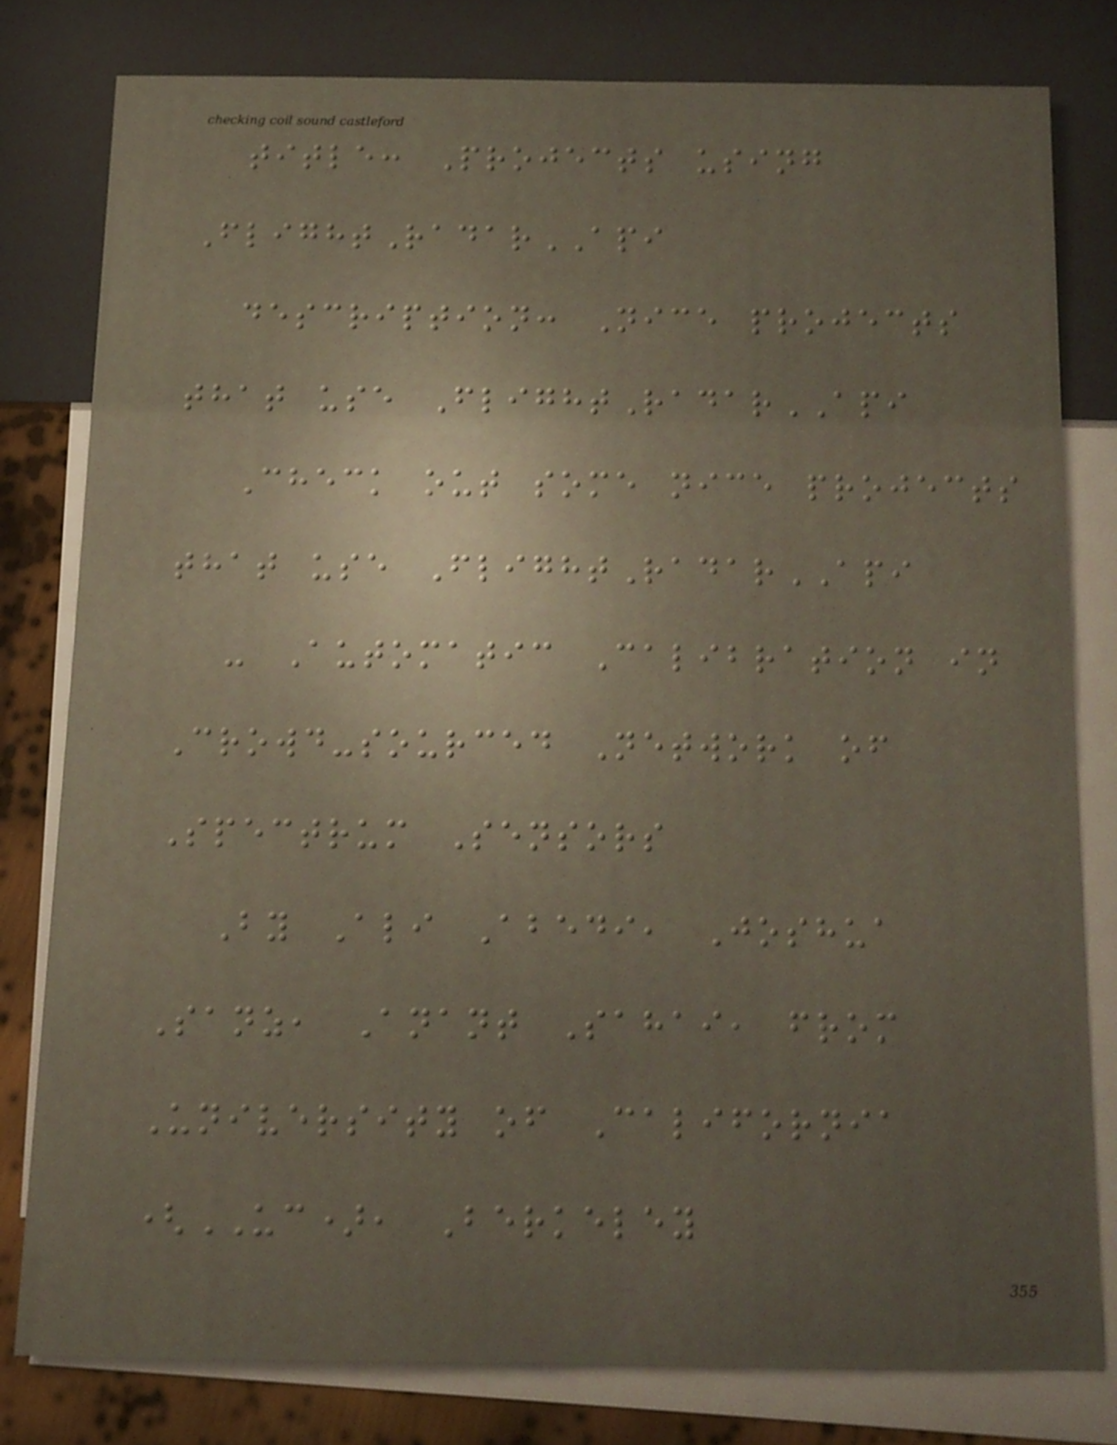title: Projects using
FlightRadarAPI
description: Nice projects
that use FlightRadarAPI
Check out some nice projects
that use FlightRadarAPI
- Automatic Calibration in
Crowd-sourced Network of
Spectrum Sensors
By Ali Abedi, Joshua
Sanz, Anant Sahai, from
University of California
(UC), Berkeley
